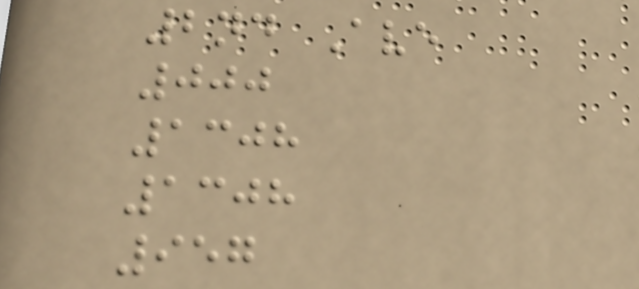2nd Ave
000
1308
1308
957
